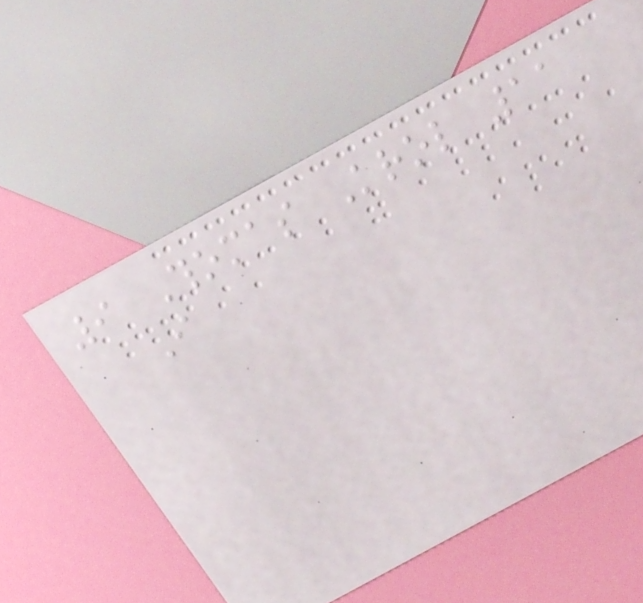9 Thomas Krol 11
I
